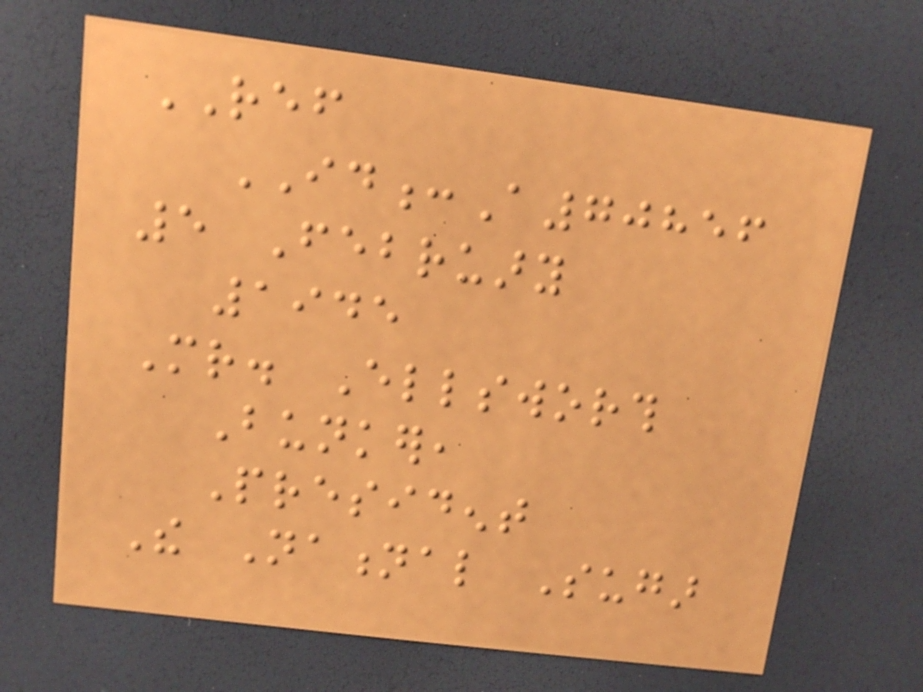REF
ID:A70856
5 February
1945
Mr. Ellsworth
Bunker,
President
The National Sugar
